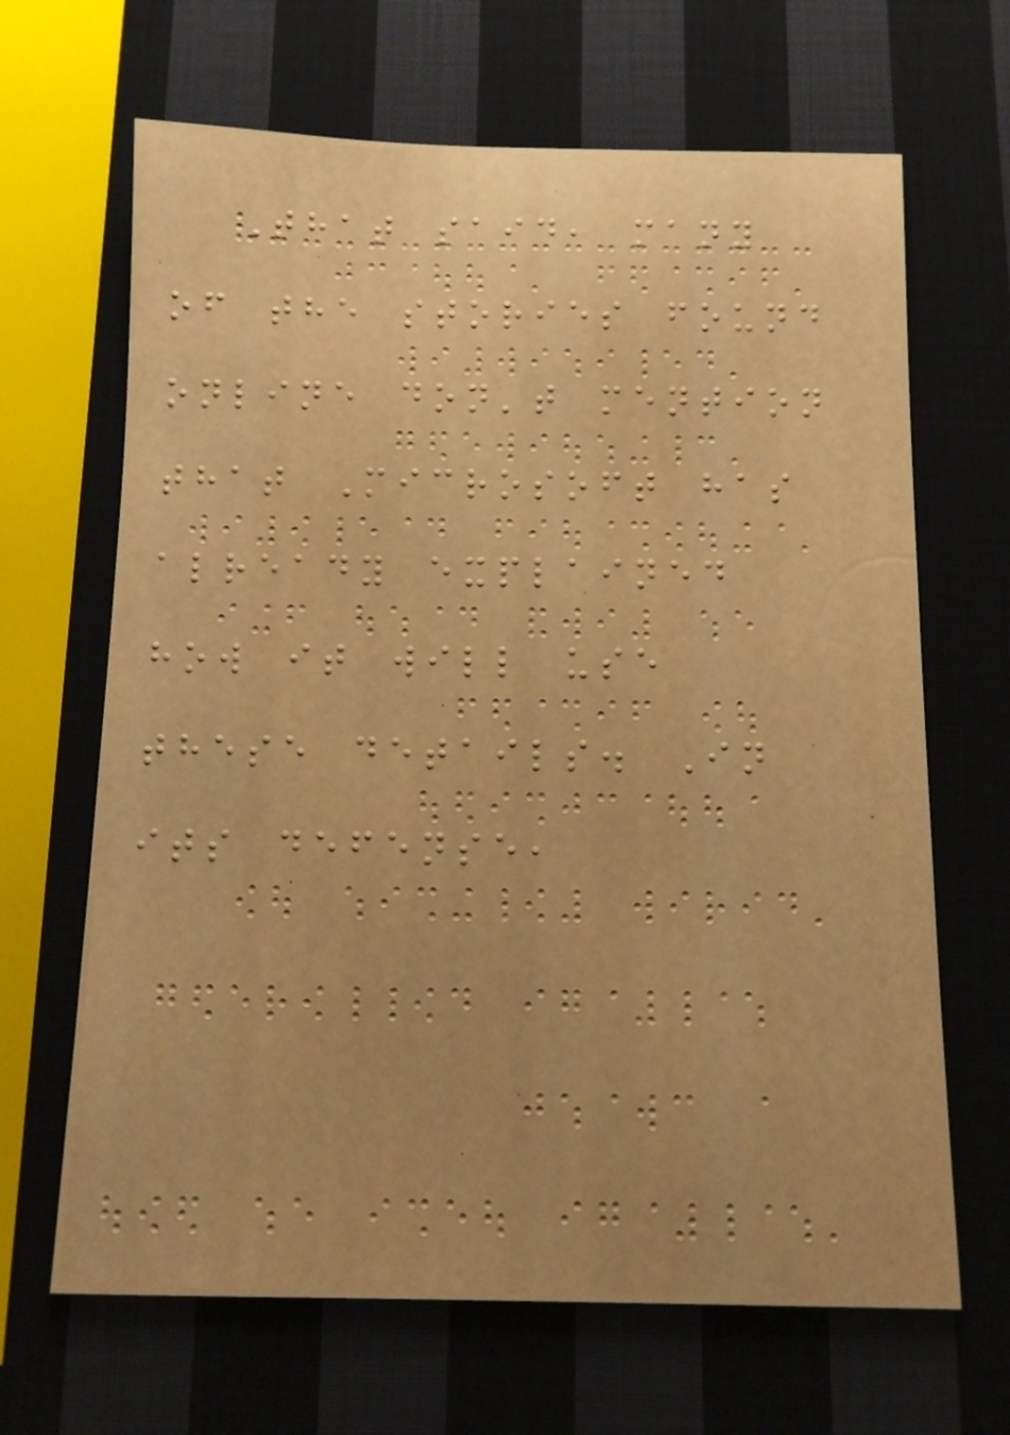That said, many
of the stories found
online don't mention
that Microsoft has
already explained
how it will use
these details. In
its defense,
